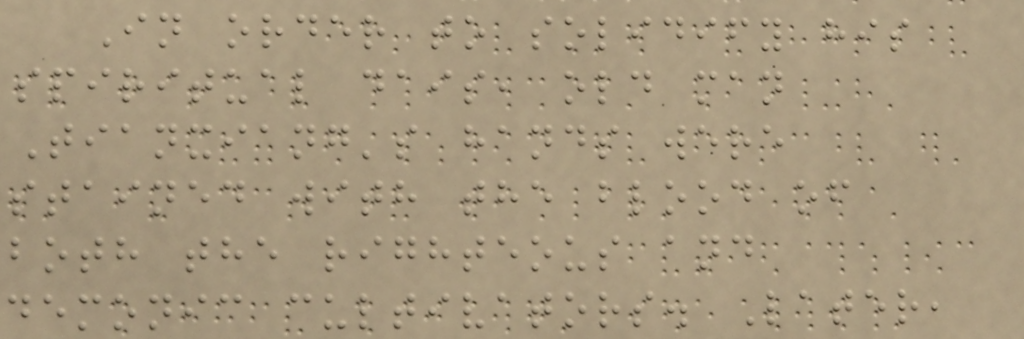In order to solidify his
spiritual dais, old man
Tianxiang's hands were
stained with the blood of
both the righteous and
demonic cultivators. Later,
